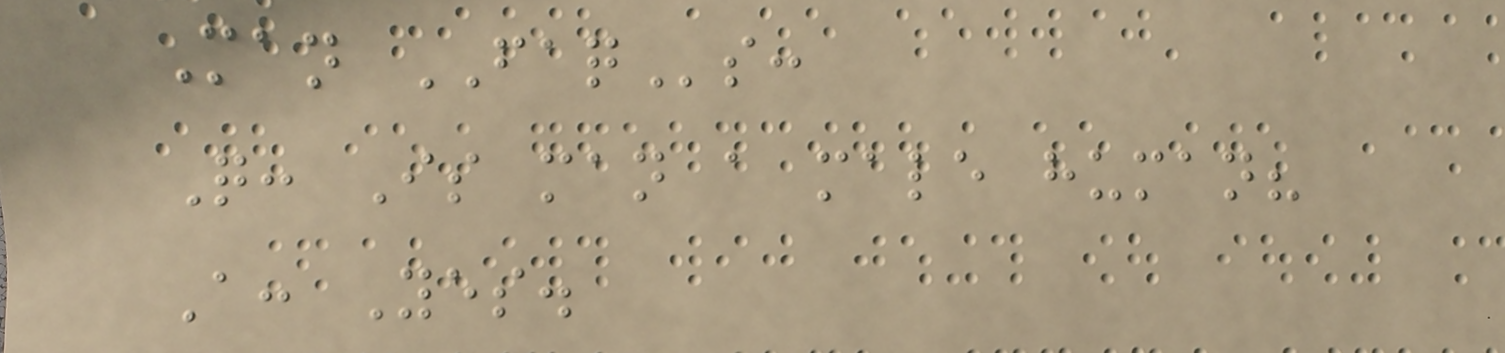Man FAQs:
Q: Is man a male human?
A: Yes.
